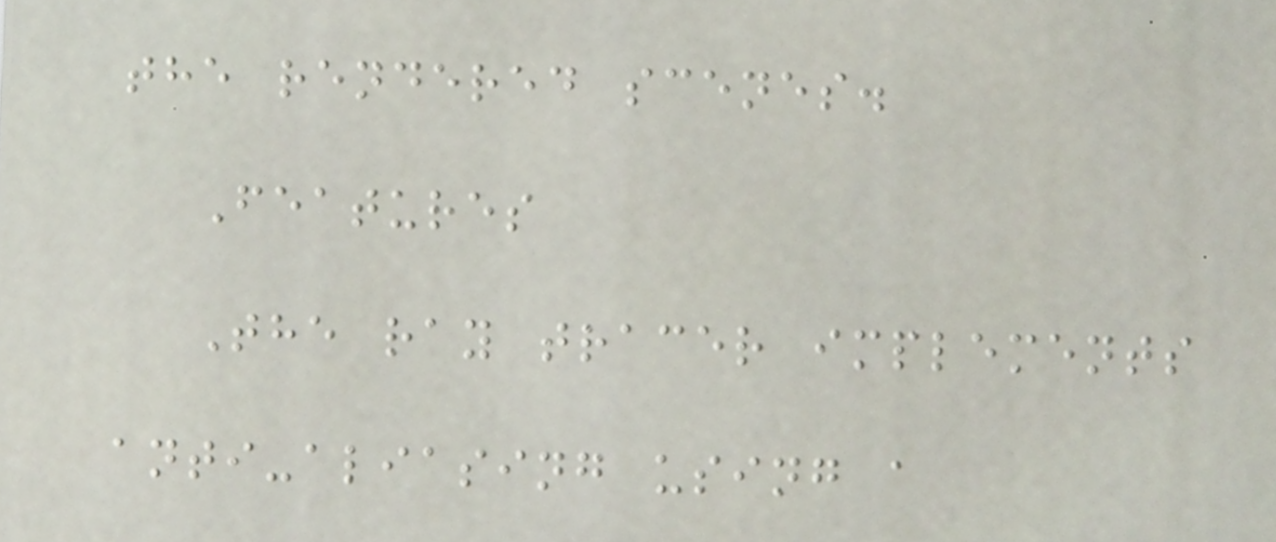the rendered scenes.
Features
The ray tracer implements
anti-aliasing using a
